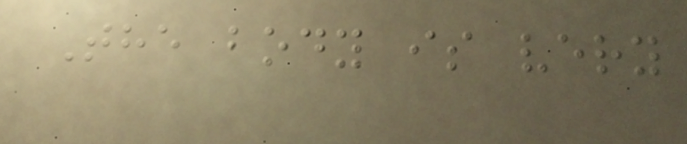The body is very
